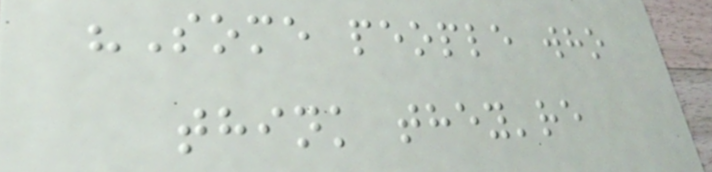"Some people who
think they're
